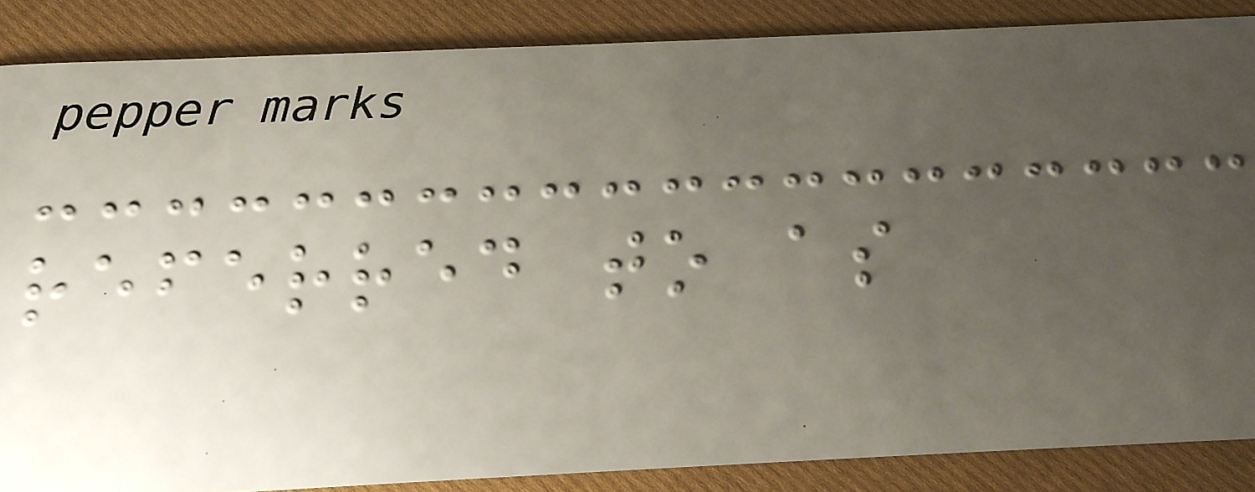referred to as
